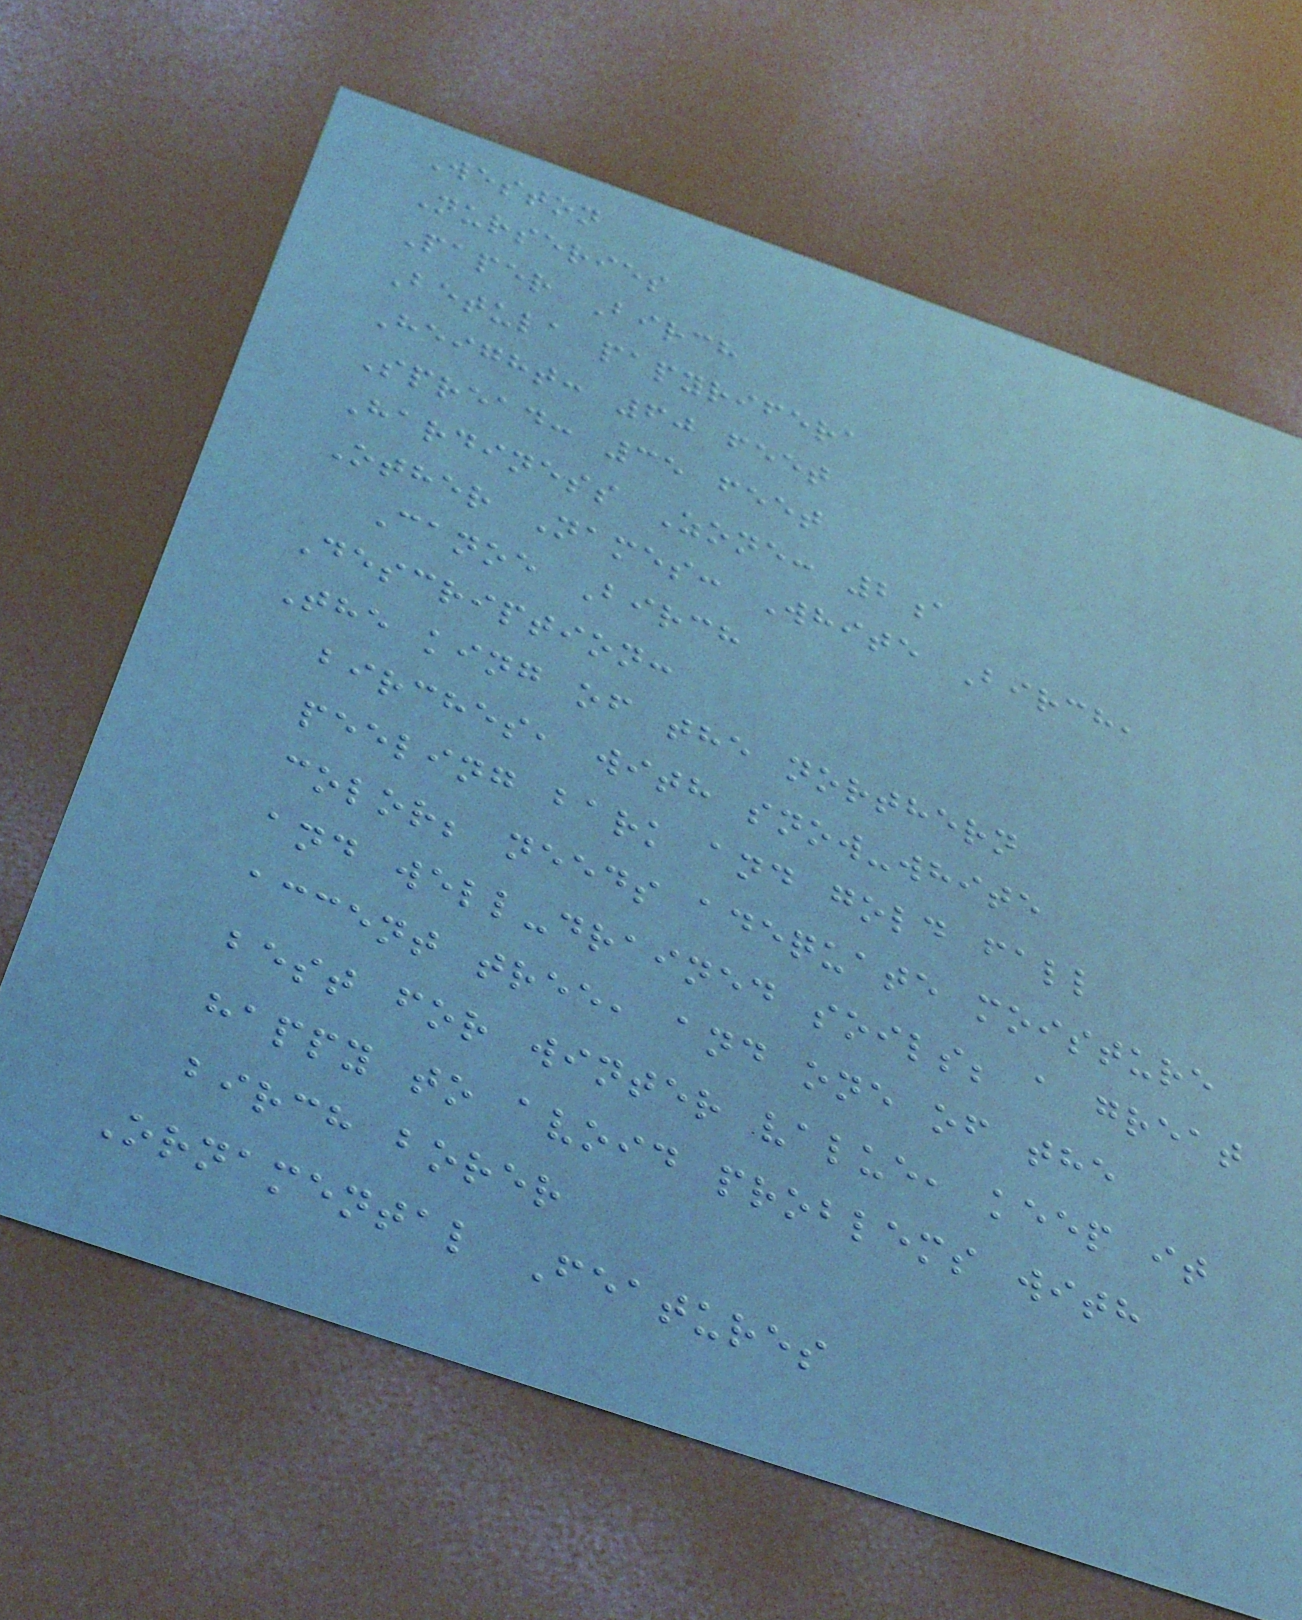Weston
Nurseries
Paper Birch
Betula papyrifera
Height: 60 feet
Spread: 35 feet
Hardiness Zone: 2a
Other Names: White Birch,
Canoe Birch
Description:
The king of the northern
birches, with snow-white
peeling bark and gold fall
color; needs adequate moisture
and well-drained soils; a great
accent tree, and one of the
best for winter value, keep it
happy to avoid problems with
birch borer
Ornamental Features
